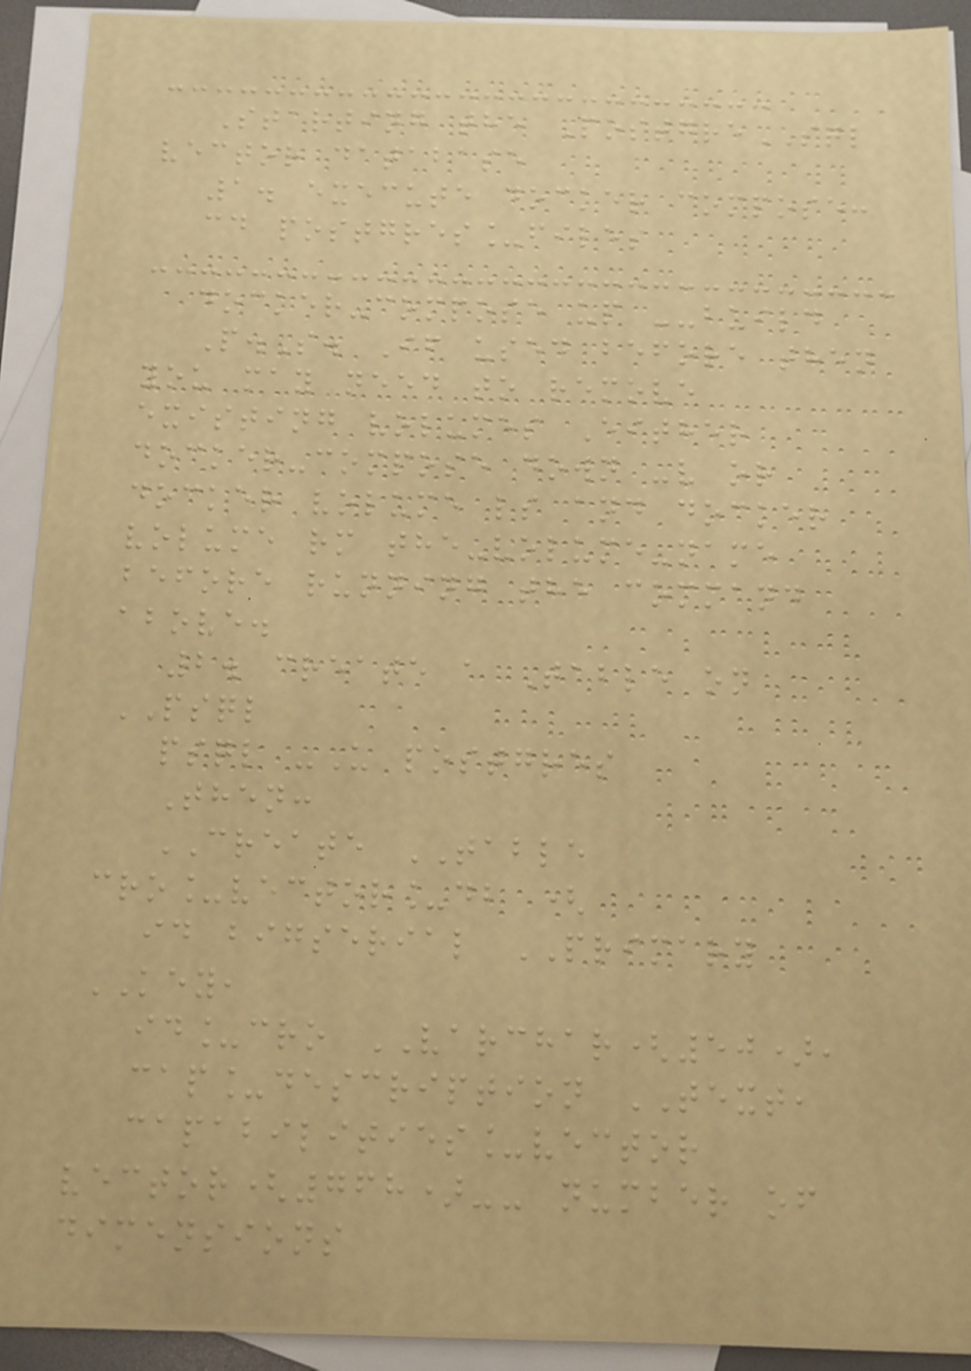Starting the PostgreSQL
vector database
1. execute docker compose:
cd postgres_files
docker-compose up --build
P.S. If used before then
you may need to remove
existing volumes Either
docker-compose down -v or
docker volume ls and docker
volume rm the-volume-name
before running the command
above.
2. create a Table on
PSQL
psql -U postgres
Then:
CREATE TABLE
cro_vector_db (
id bigserial PRIMARY
KEY,
id_cro VARCHAR(50),
cap_description TEXT,
capabilities_vector
vector(768)-- number of
dimensions
